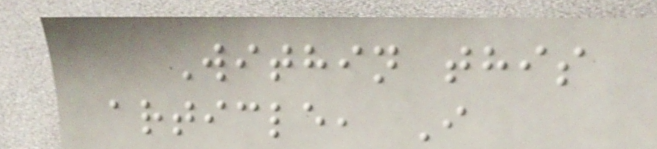Within this
article, I
